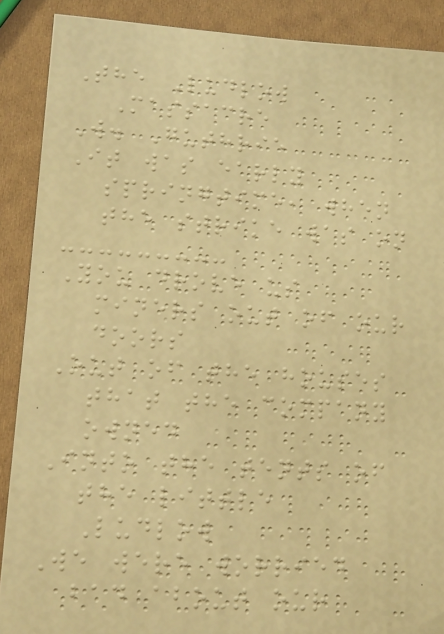The Ludlow
Massacre
W. Guthrie
It was early
springtime, when
the strike was on
You drove us
miners out of our
doors
Out of the houses
that the company
owned
Into the tents of
the little
Ludlow
We were worried
bad about our
